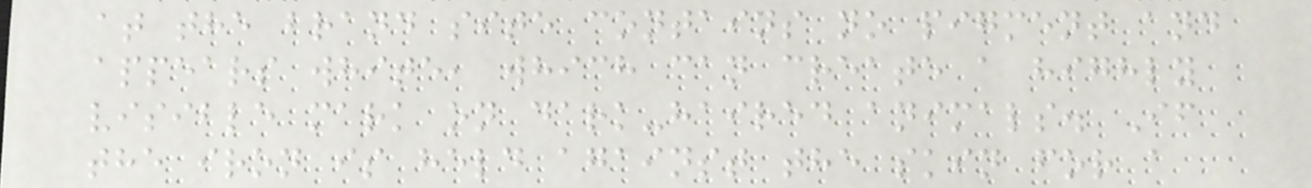at the brand site contains no pigment and
appears white, which can create a highly
visible mark on dark-haired animals. If
the iron is held against the skin for a
